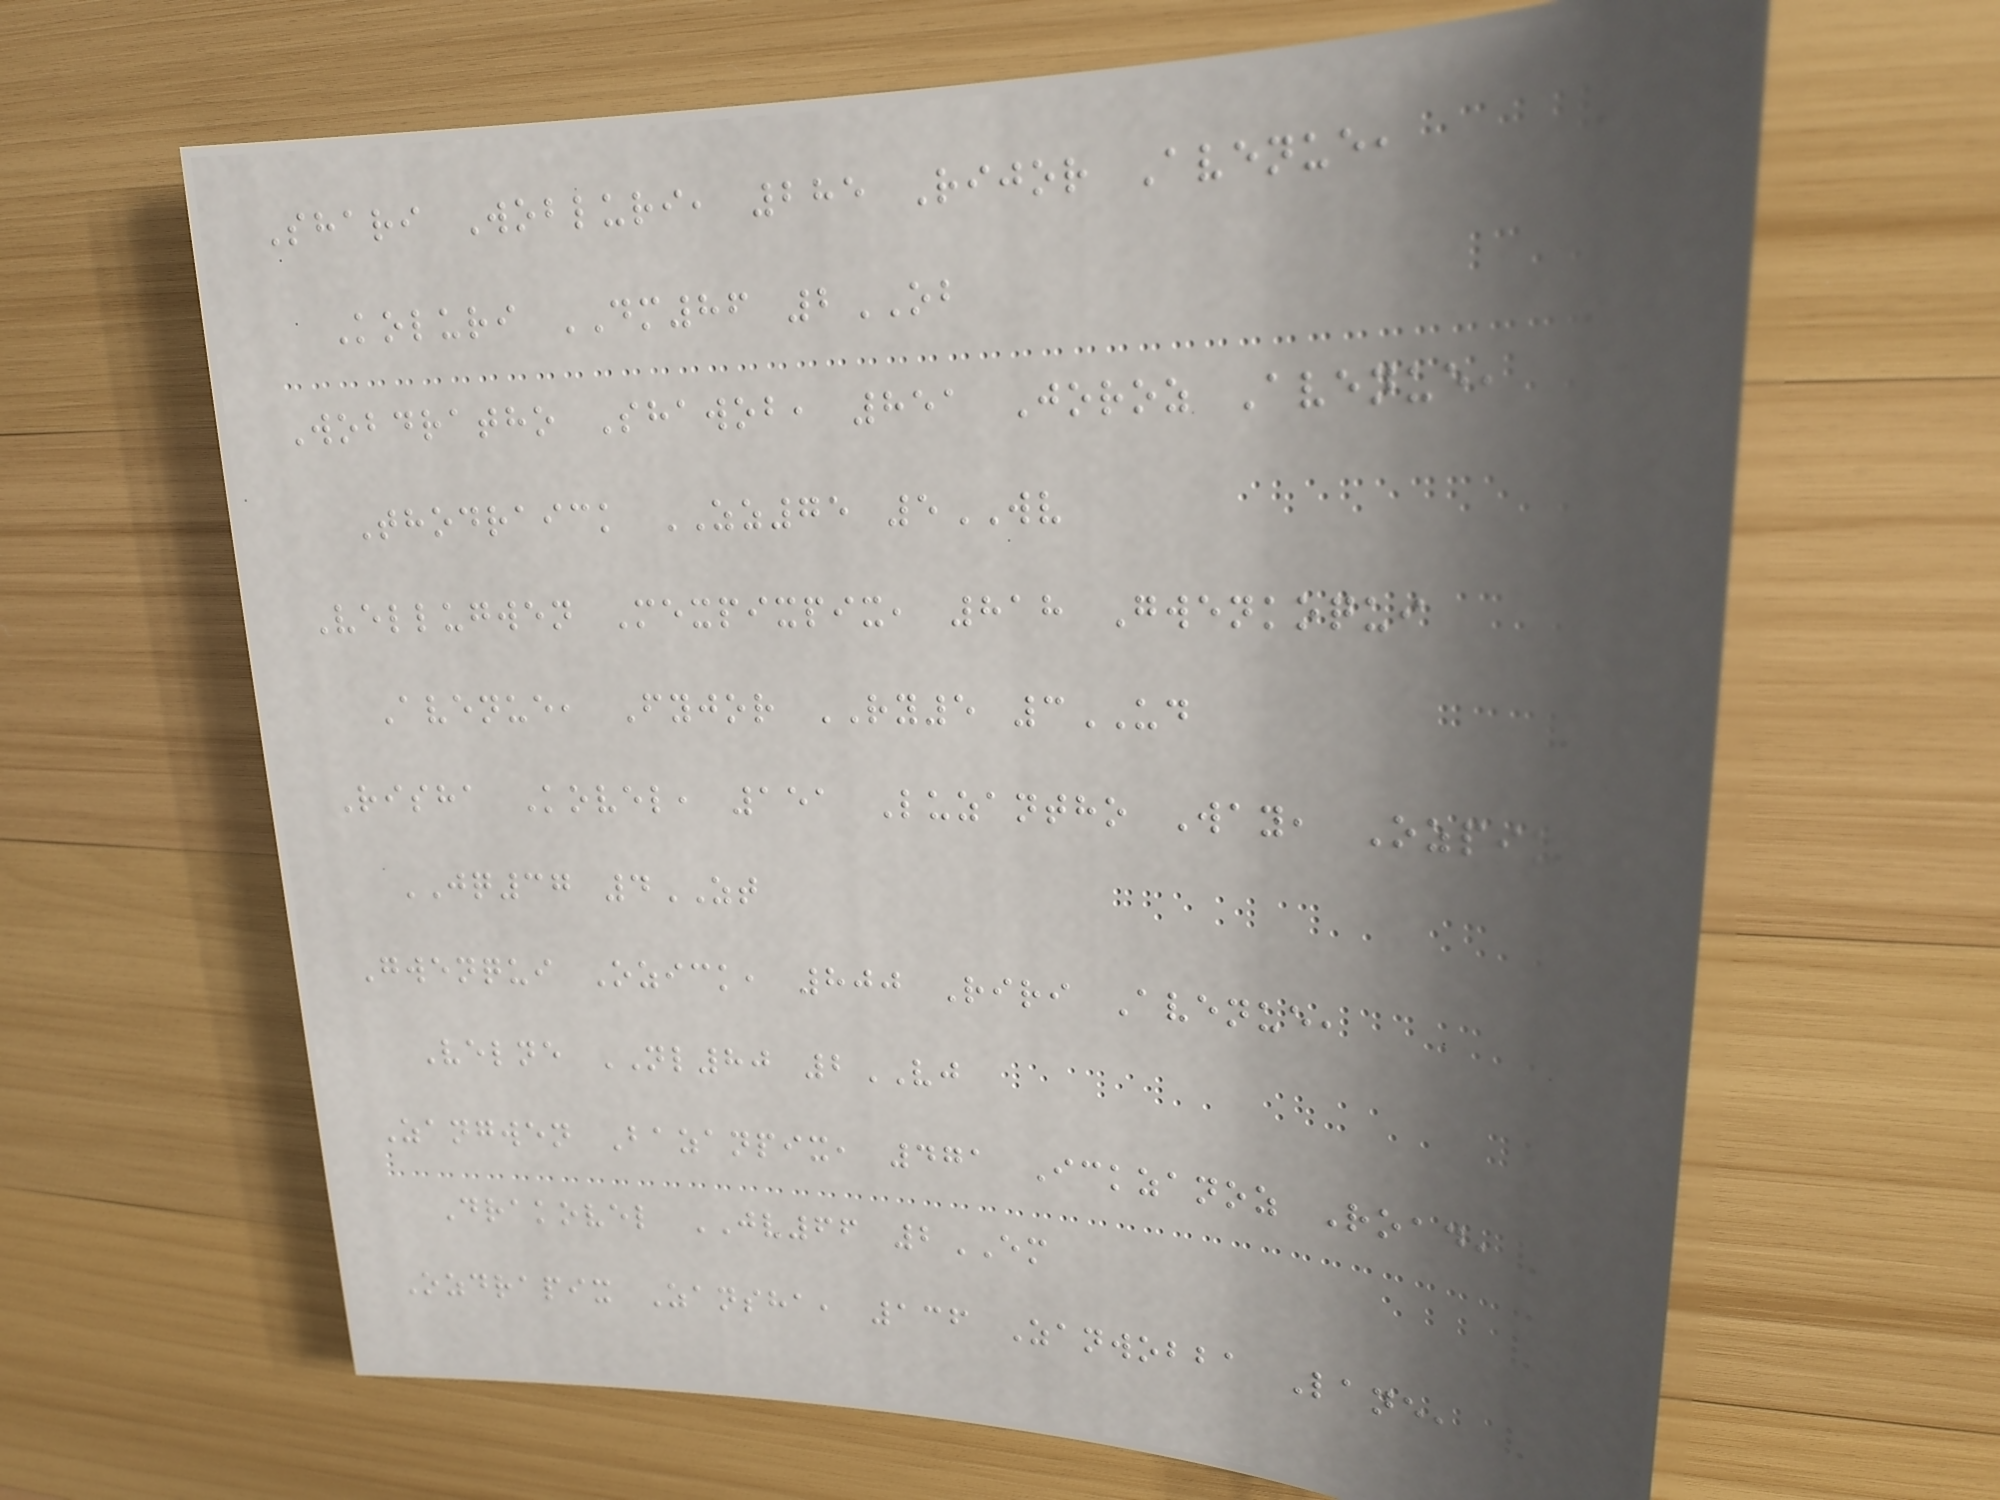Shari Wobluri, 285 Rijor Avenue,
Koluri DM86 2OB
Wobdratho Shawob, 851 Joroz Avenue,
Thodraick ZZ75 5WV
Vellugwen Mexpixpix, 818 Gwenkoqui
Avenue, Fyjor RY5 3UD
Risha Kovel, 151 Luzantho Way, Ozpix
JQ37 4ZT
Gwenqui Ozick, 800 Riri Avenue,
Velne NL80 2VJ
Zangwen Bazanpix, 471 Ickzanoz Road,
Drakovel JV66 2EM
Ozdrapix Zansha, 136 Zanwobba Lane,
